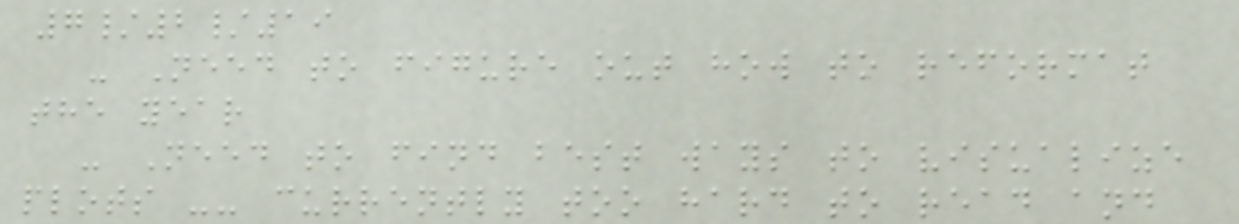7/2/19
- Need to figure out how to reformat
the year
- Need to find best ways to visualize
plots -- currently too hard to read and
